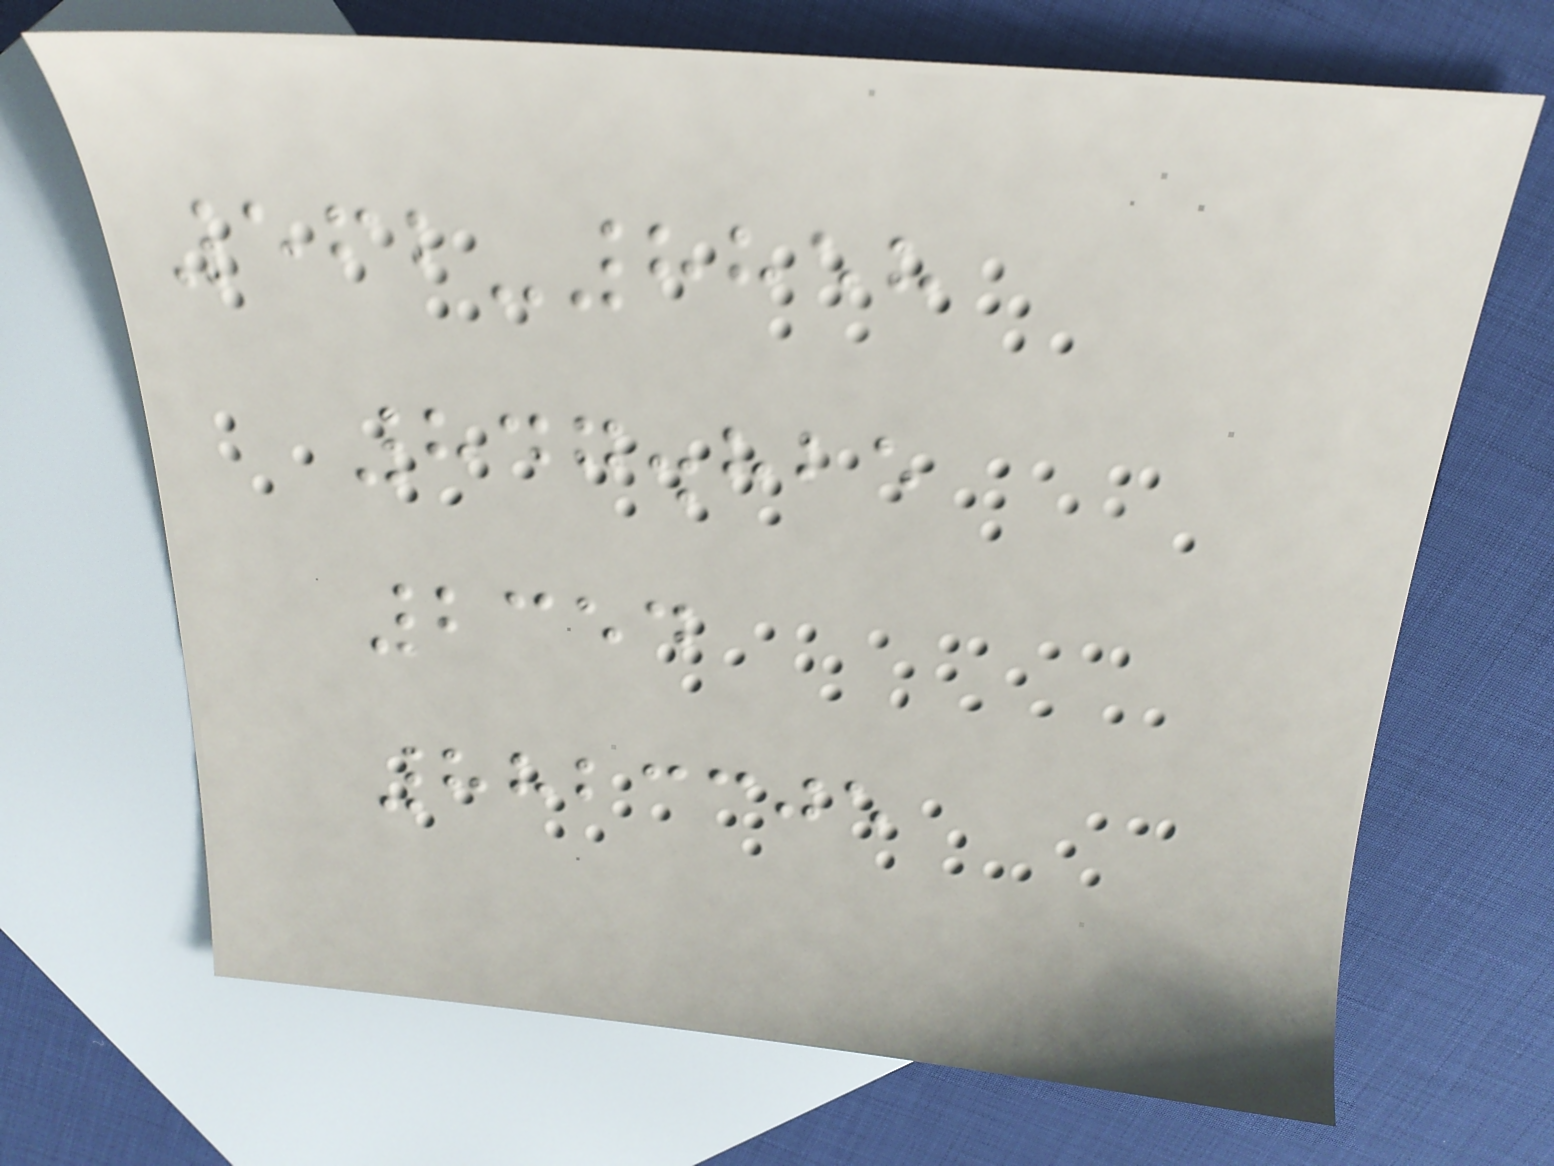562-8858
847.825
2354
8823305
